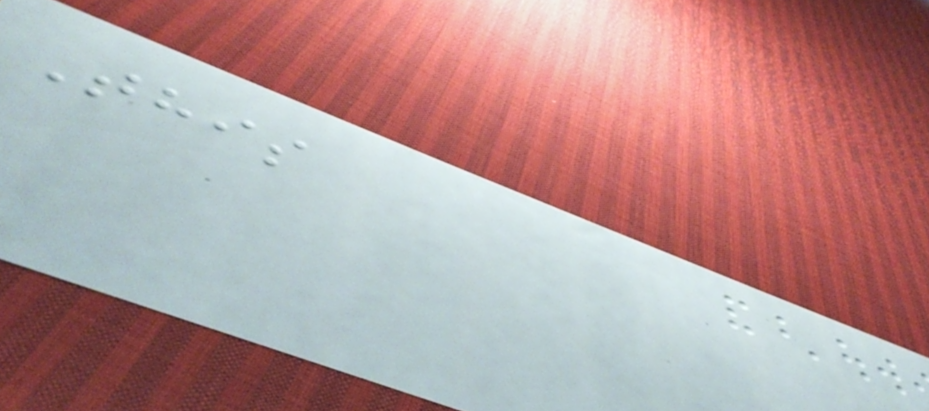This
